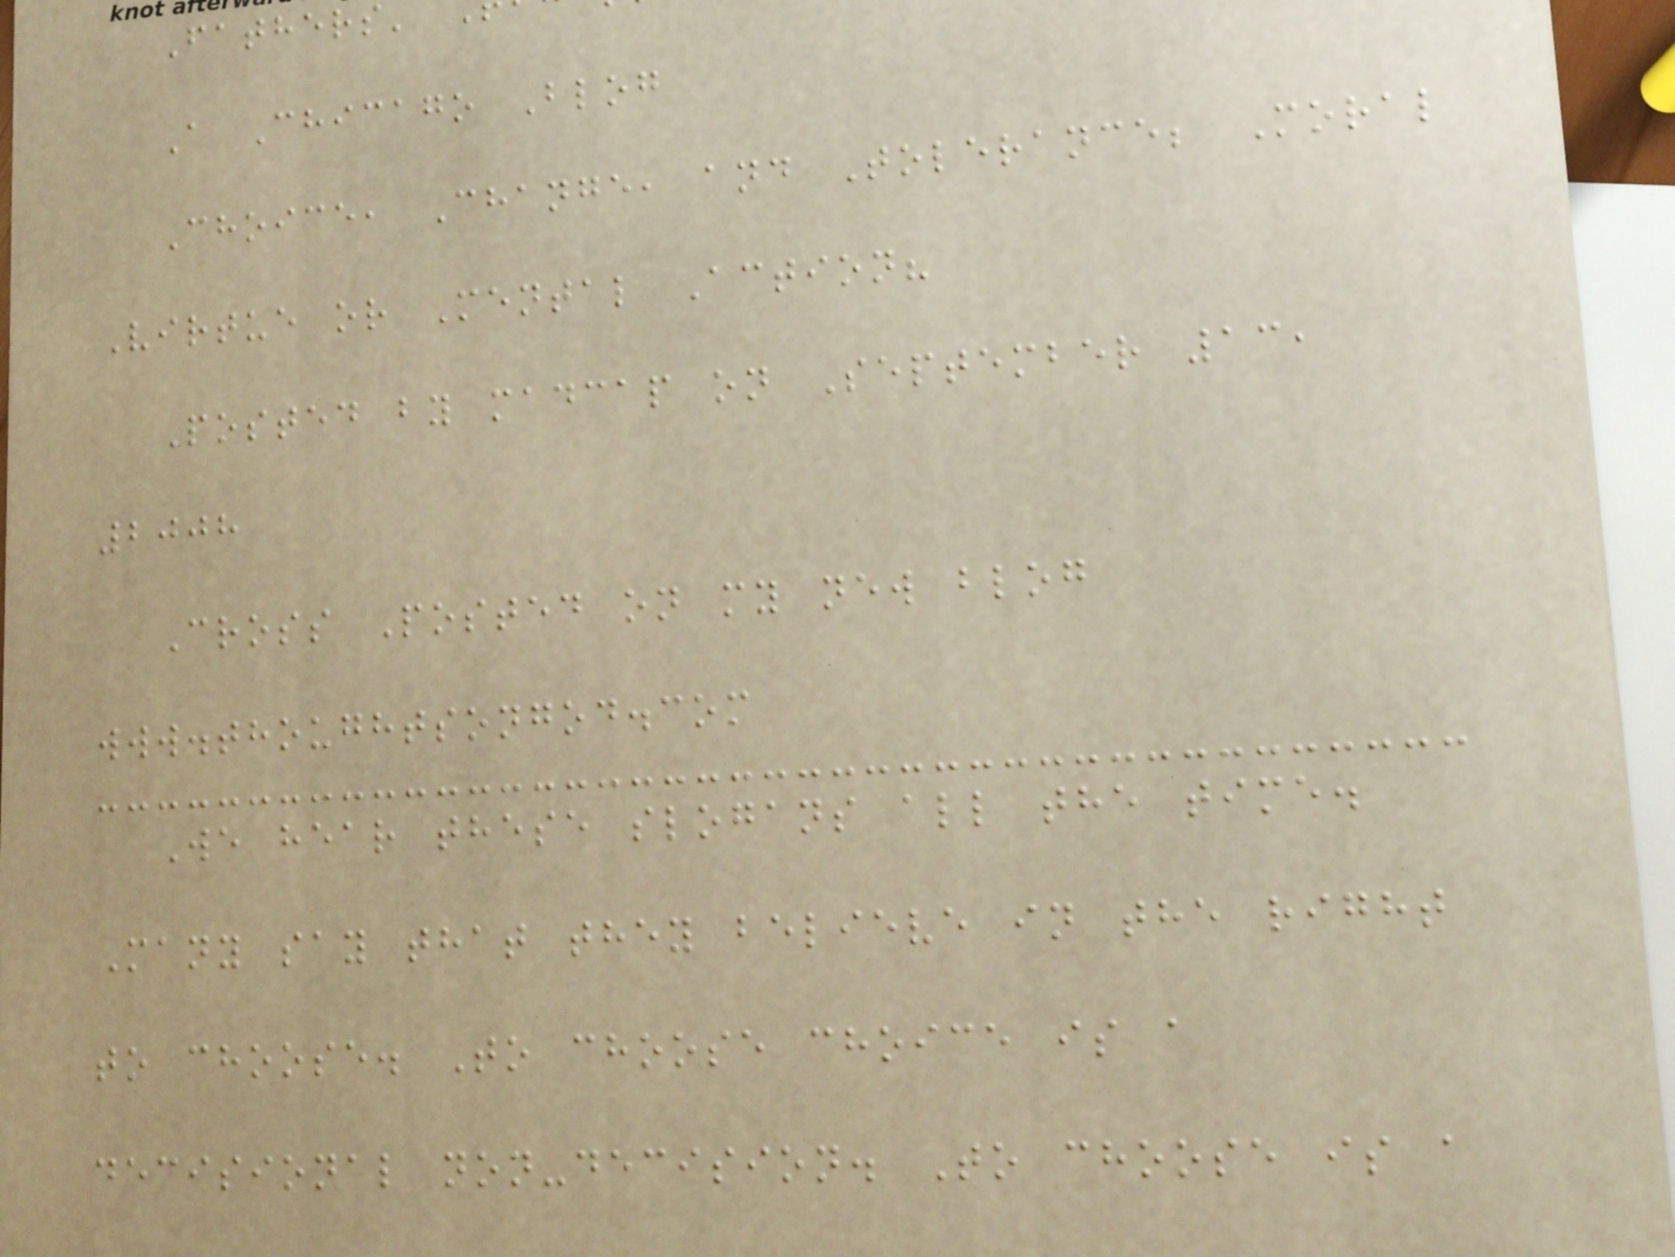Fathers
A Chicago Blog
Choice, Change, and Tolerance; Moral
Virtue or Mental Action?
Posted by madcap on September 13,
2008
Cross Posted on my new blog
www.thoughtsongod.com
We hear these slogans all the time.
Many say that they believe in the right
to choose. To choose choice is a
decisional non-decision. To choose is a
